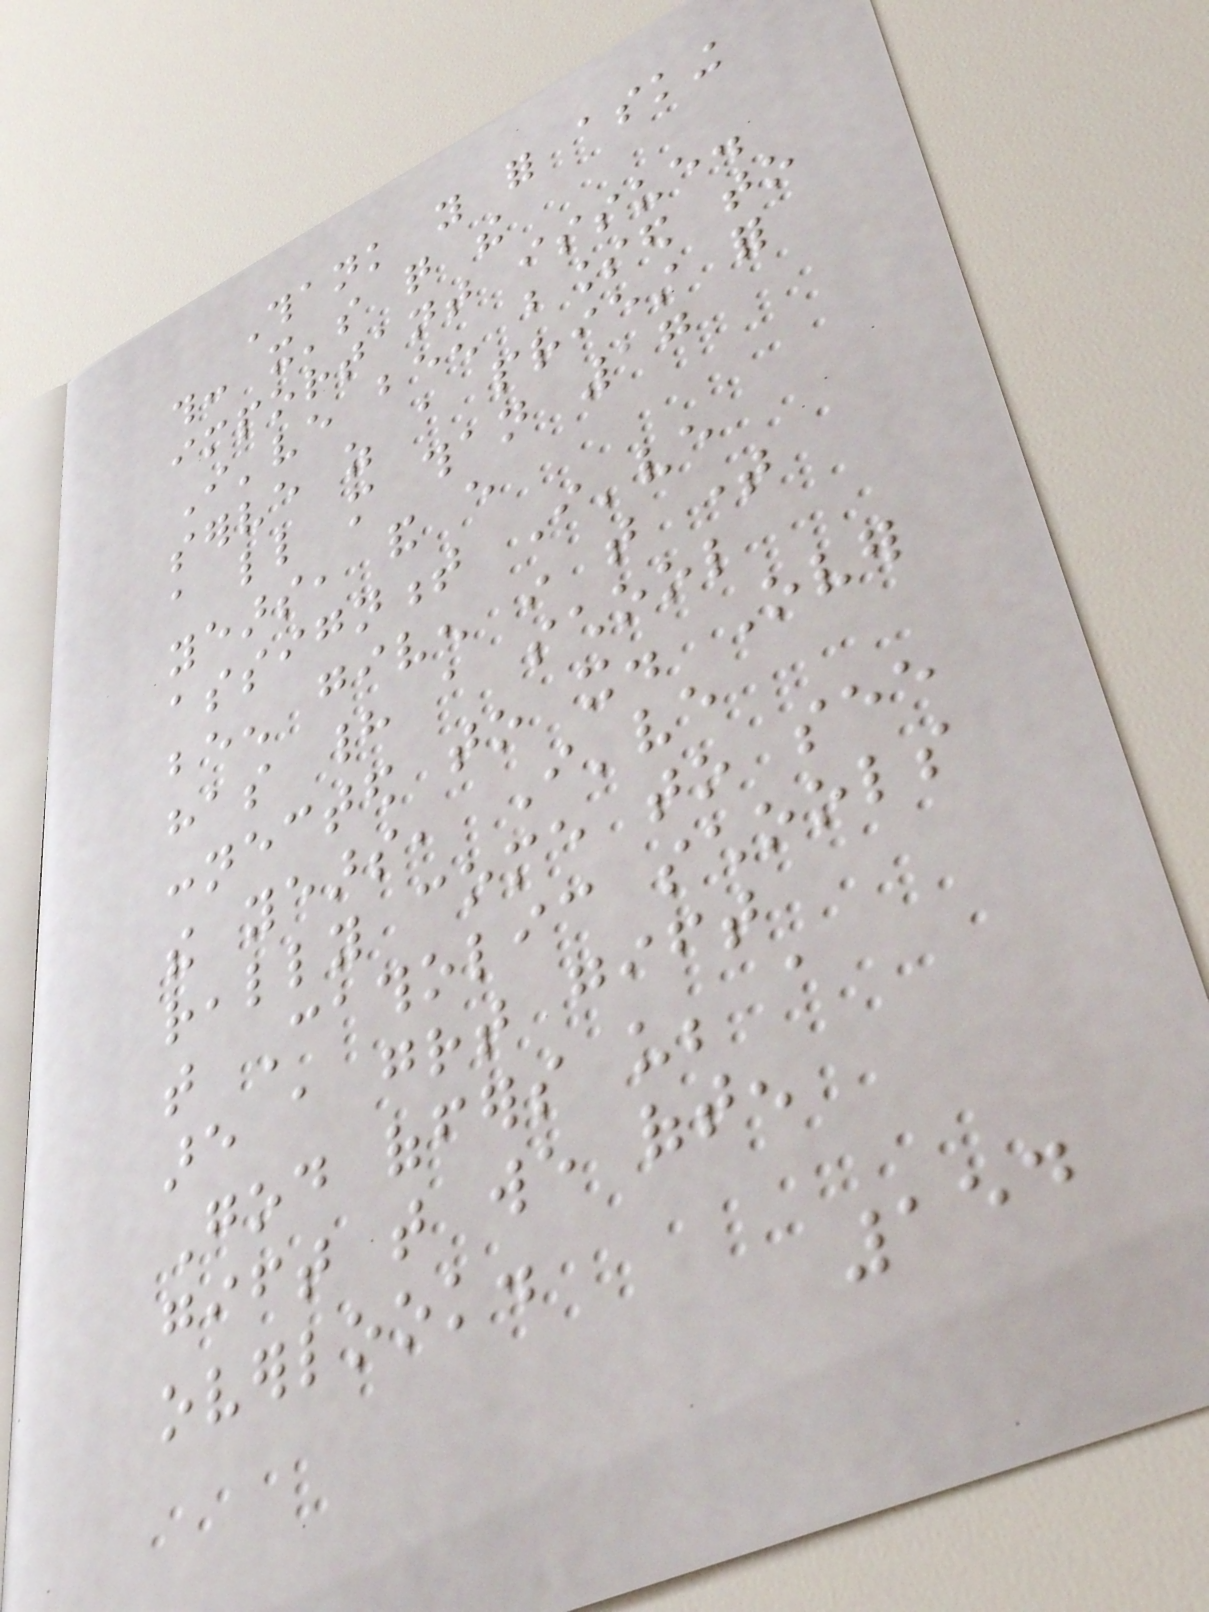Thank you for asking
this: it's quite the
important issue.
I've been blessed to
serve as a priest for
a little more than 17
years, and every
assignment I've
been given in that time
has had a school
connected to it. Over
the years, I've
really come to see
that Catholic schools
are a great gift
God offers us; a
gift that we often
overlook.
154
